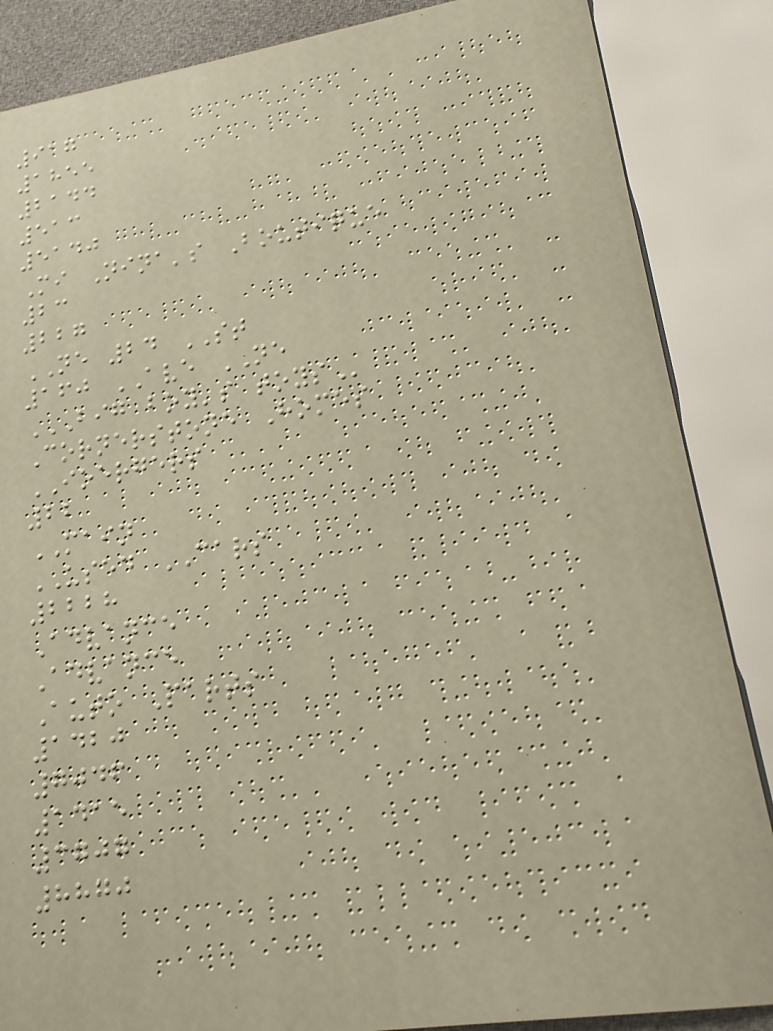917
1855
2144
513
5140
Mi Nina's Boutique
23
227
NE 24 ST
160 AVE NE
BIG BOY'S TOYS
Cornerstone Homes
IOERGERS
22
MAIN
USED CARS
2228
Advance
Advance
Auto Parts
1420
7046
1415
3707
8870
